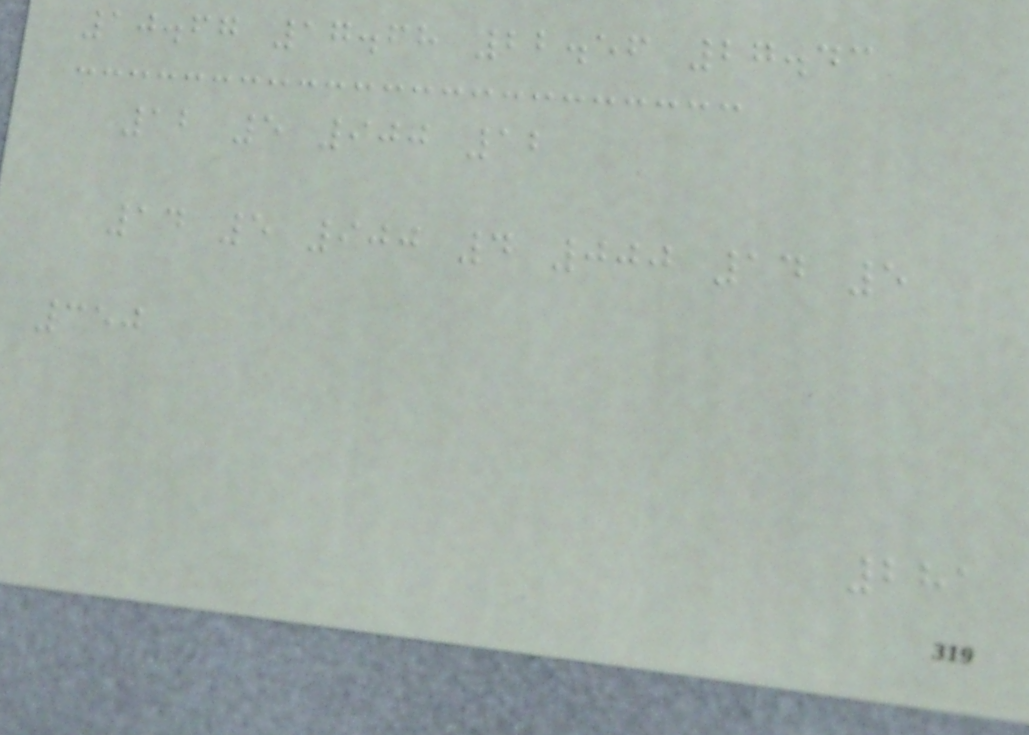10.67 17.68 22.56 27.43
12 5 900 12
14 5 900 4 000 14 5
350
281
